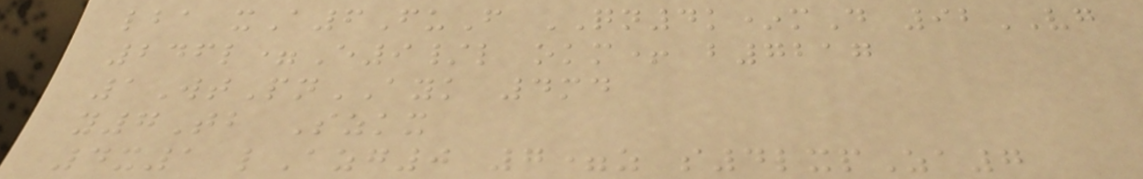lba xA6FuF QN4k*mD 92VG
246l=E9/l okm+ b7217
1WtPnAYK 4md
y7Tb Szkx
4x1 lAzg0 7=z s4lxpZa7
